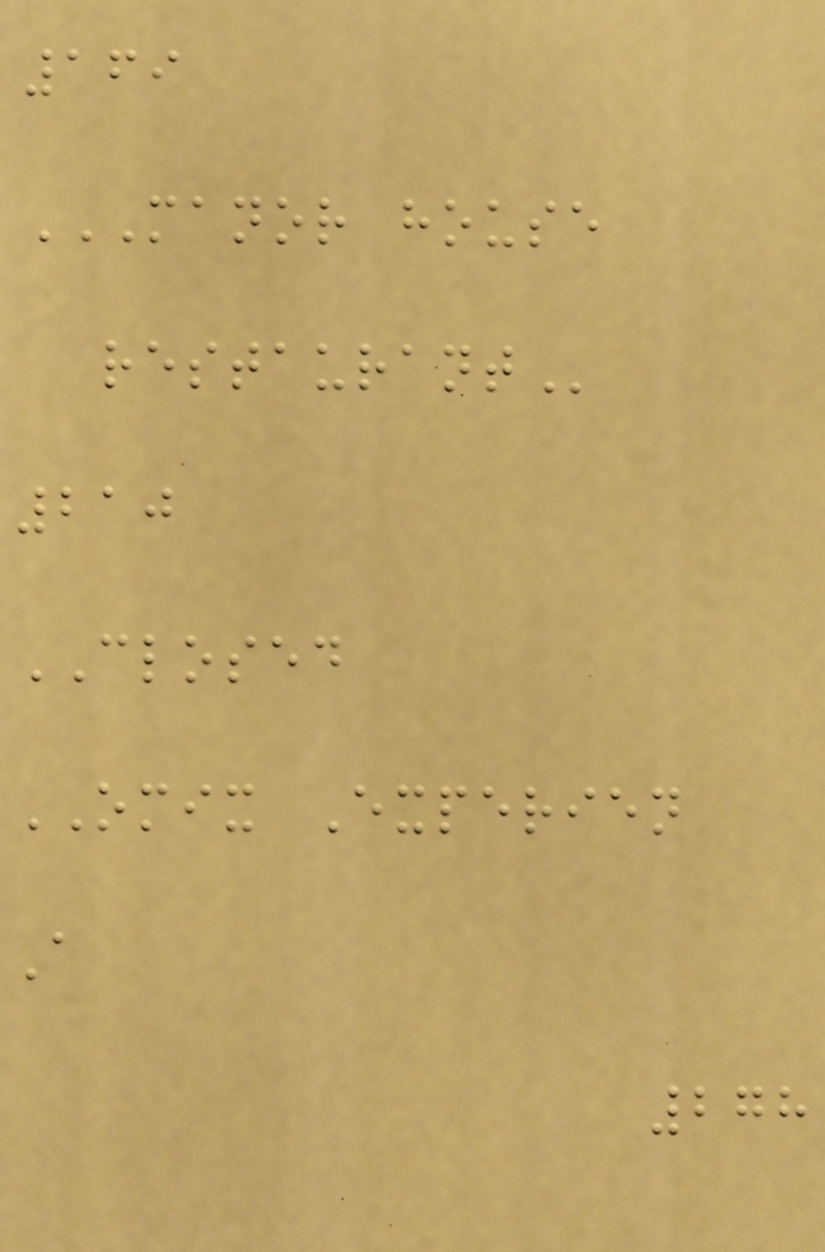169
MANOR HOUSE
RESTAURANT
210
CLOSED
OMIX Experien
A
278
